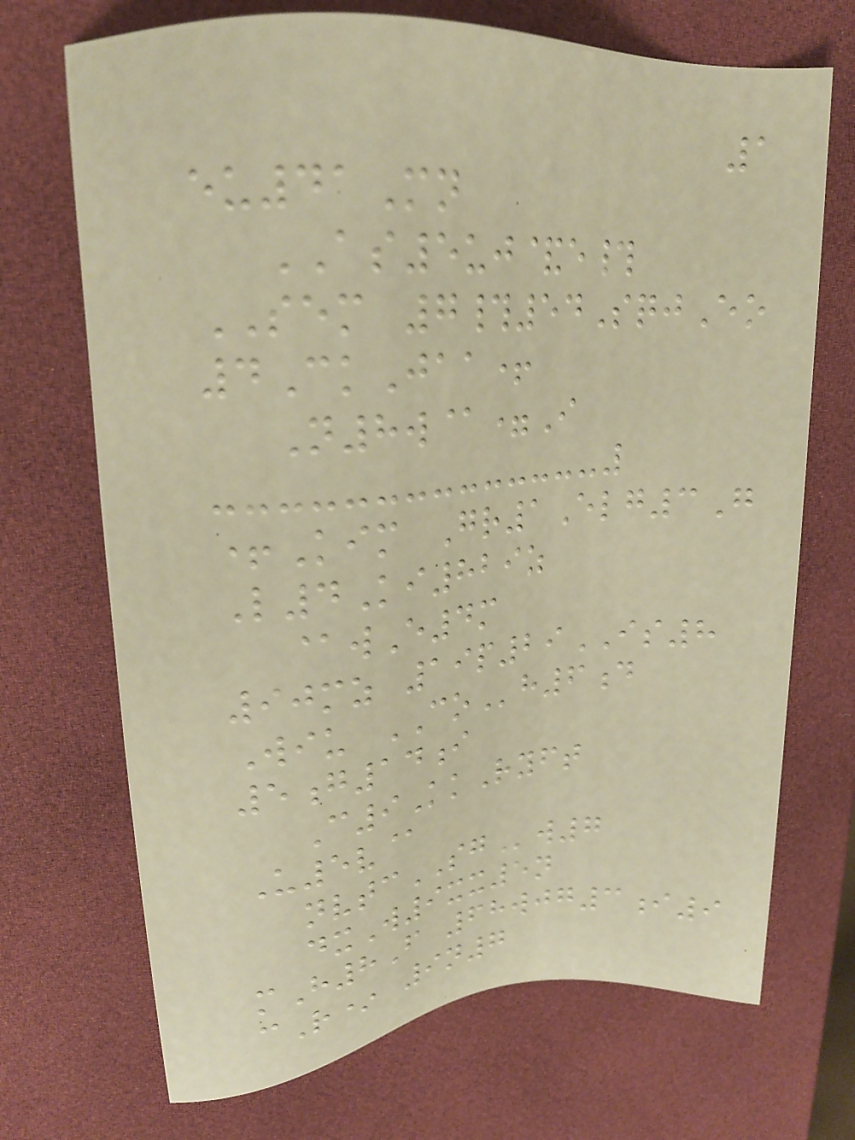1
eu41Mn
AS5uj&e#
SEM 7#54SqjEo
4CkJaa+
N8w@=I
+Kim Gr1Elg3G
L4Ki829z
@wE4m
90mz 19p29IS8
Wiu COh6d
5g14i
C9KkRyft
U5v@
nvtcSGw7
dxW9xx5n
mH8F 68wjg3i9
cR* 9n7
